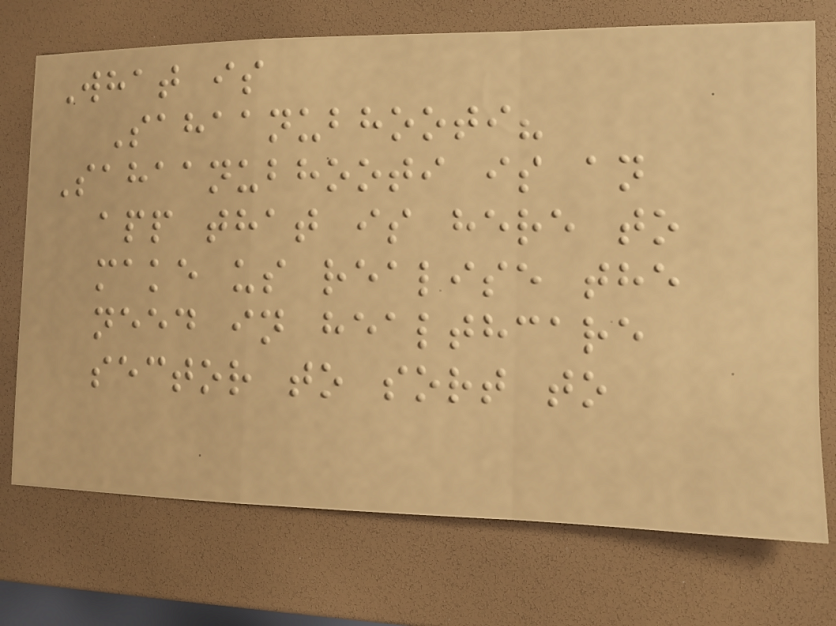What is
Sahaanubhooti?
Sahaanubhooti is an
app that is here to
make us realise the
need in healthcare
sector to sort to
